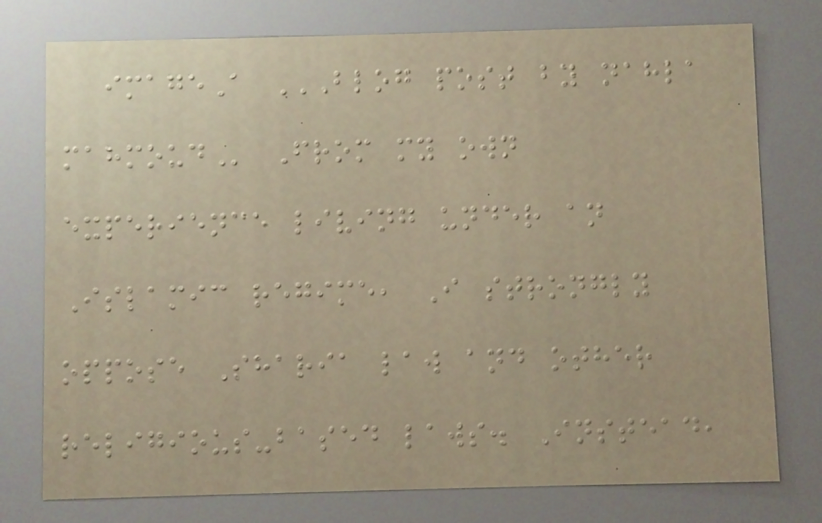imageA BLOG POST BY NAHLA
MAHMOUD From my own
experience living under an
Islamic regime, I strongly
oppose Sharia law and other
religious-based laws. Instead,
